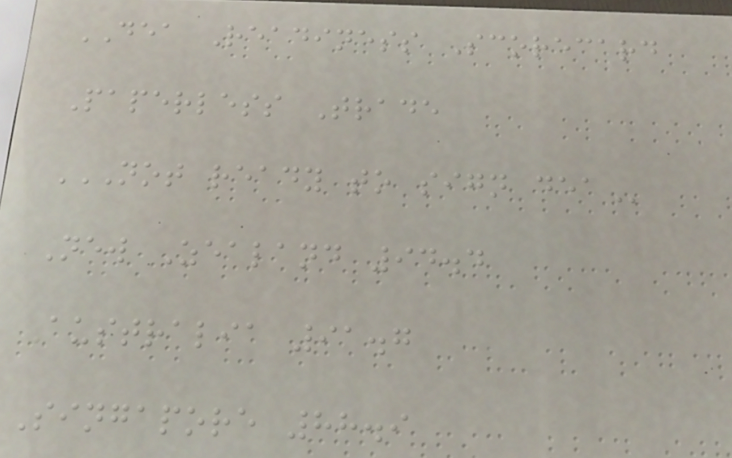DEA Readiness Scorecard
Paperless Trade
NOT READY TO SIGN DEA
New Zealand 94.4
Australia 91.7
Singapore 88.9
